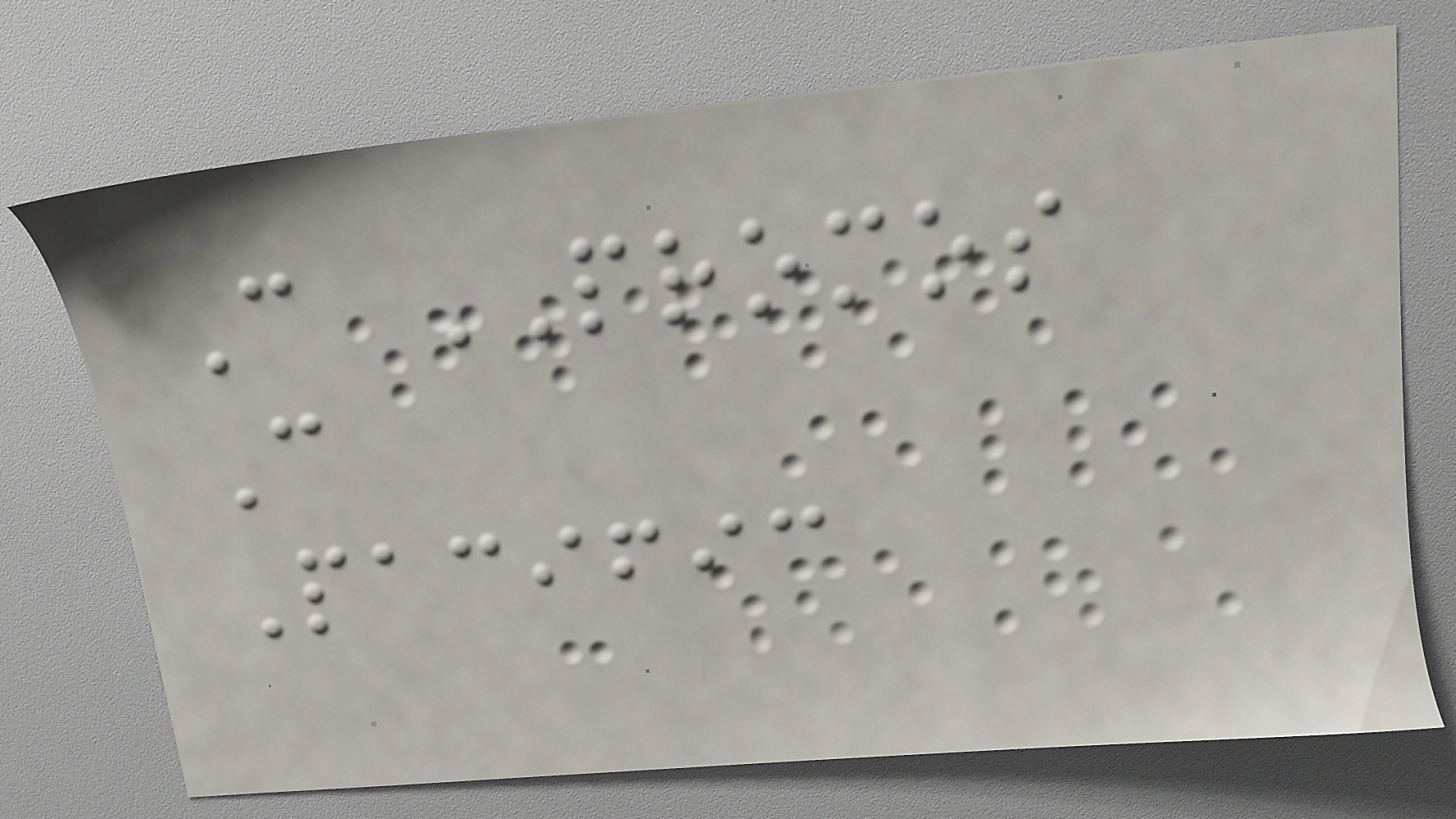C PROMOS
C
Pacific
